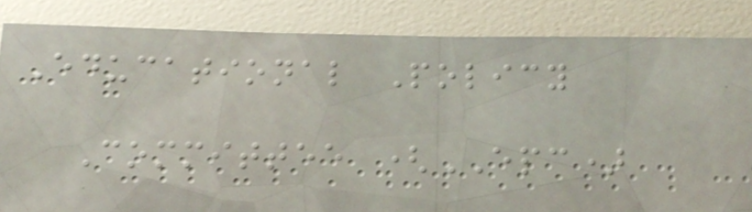Educational Policy
Committee (EPC)
